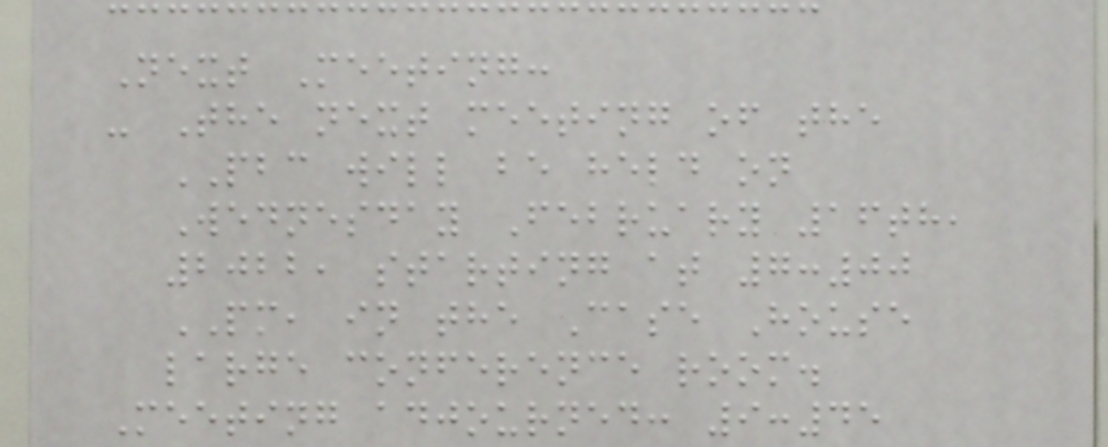Next Meeting:
- The next meeting of the
PBC will be held on
Wednesday February 16th,
2022, starting at 7:00
PM, in the Case House
large conference room.
Meeting adjourned: 9:45
